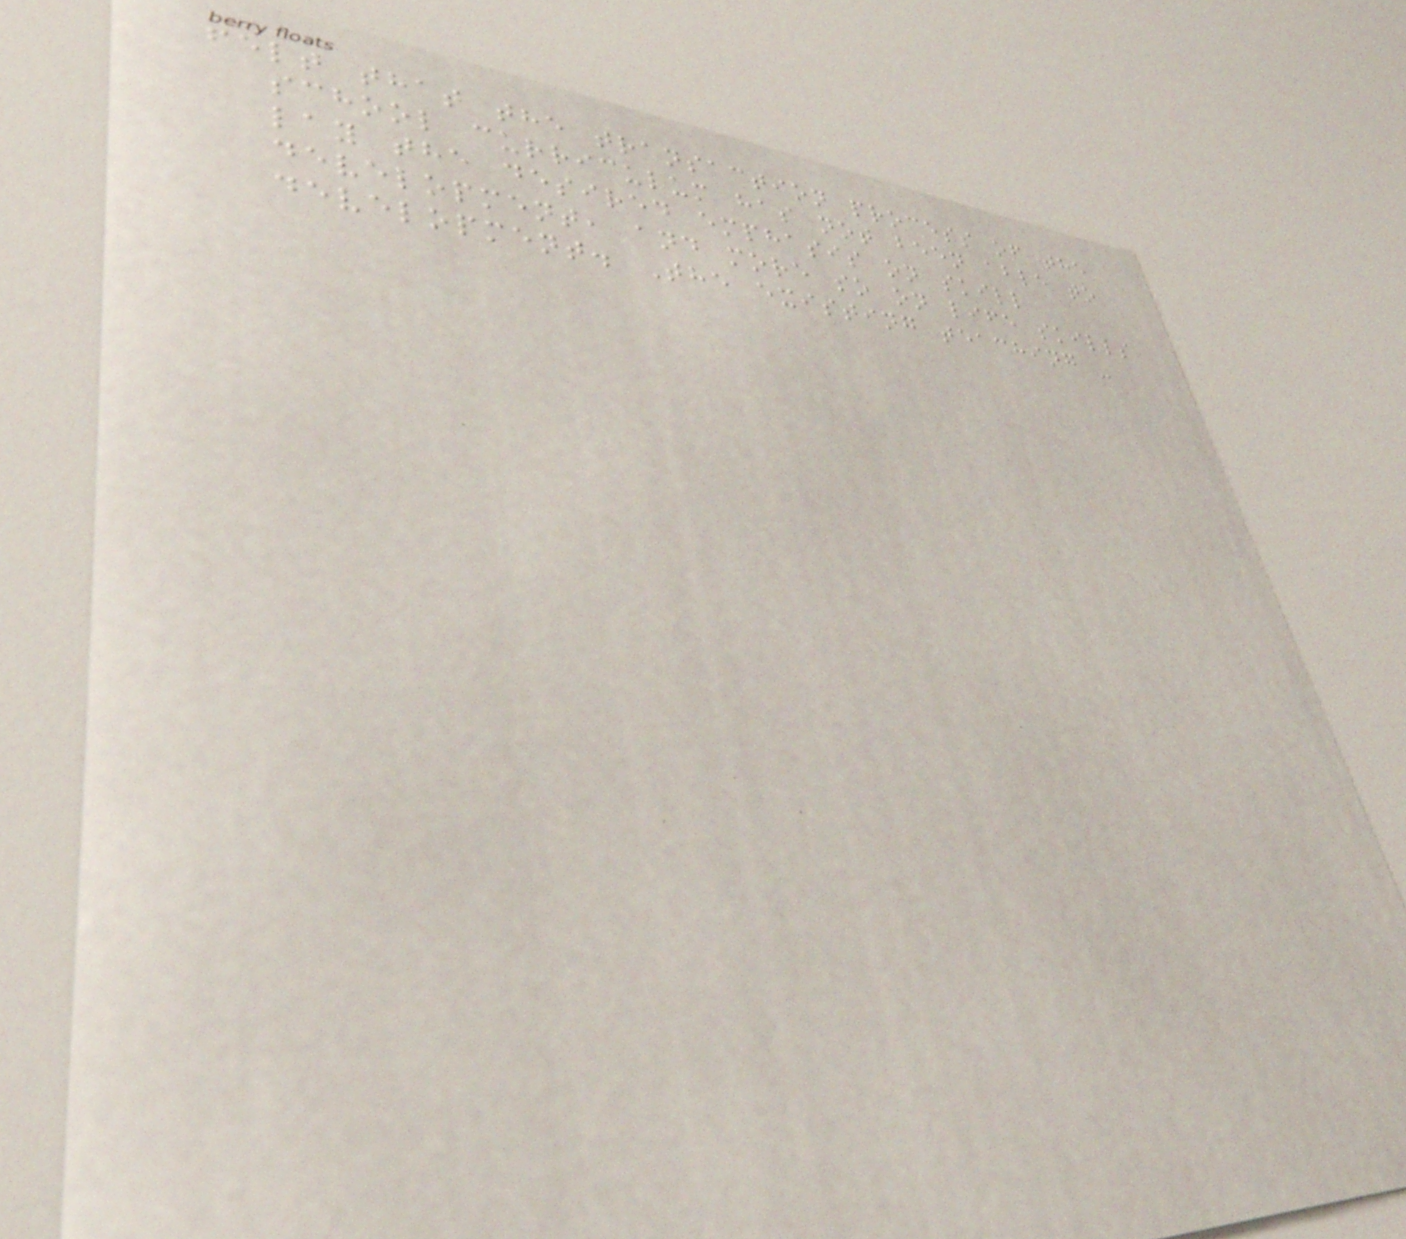felt that the transaction process of the
school curriculum has not been able to
lay the desired emphasis on skill
development, and more so on life skills
development. The existing teaching -
